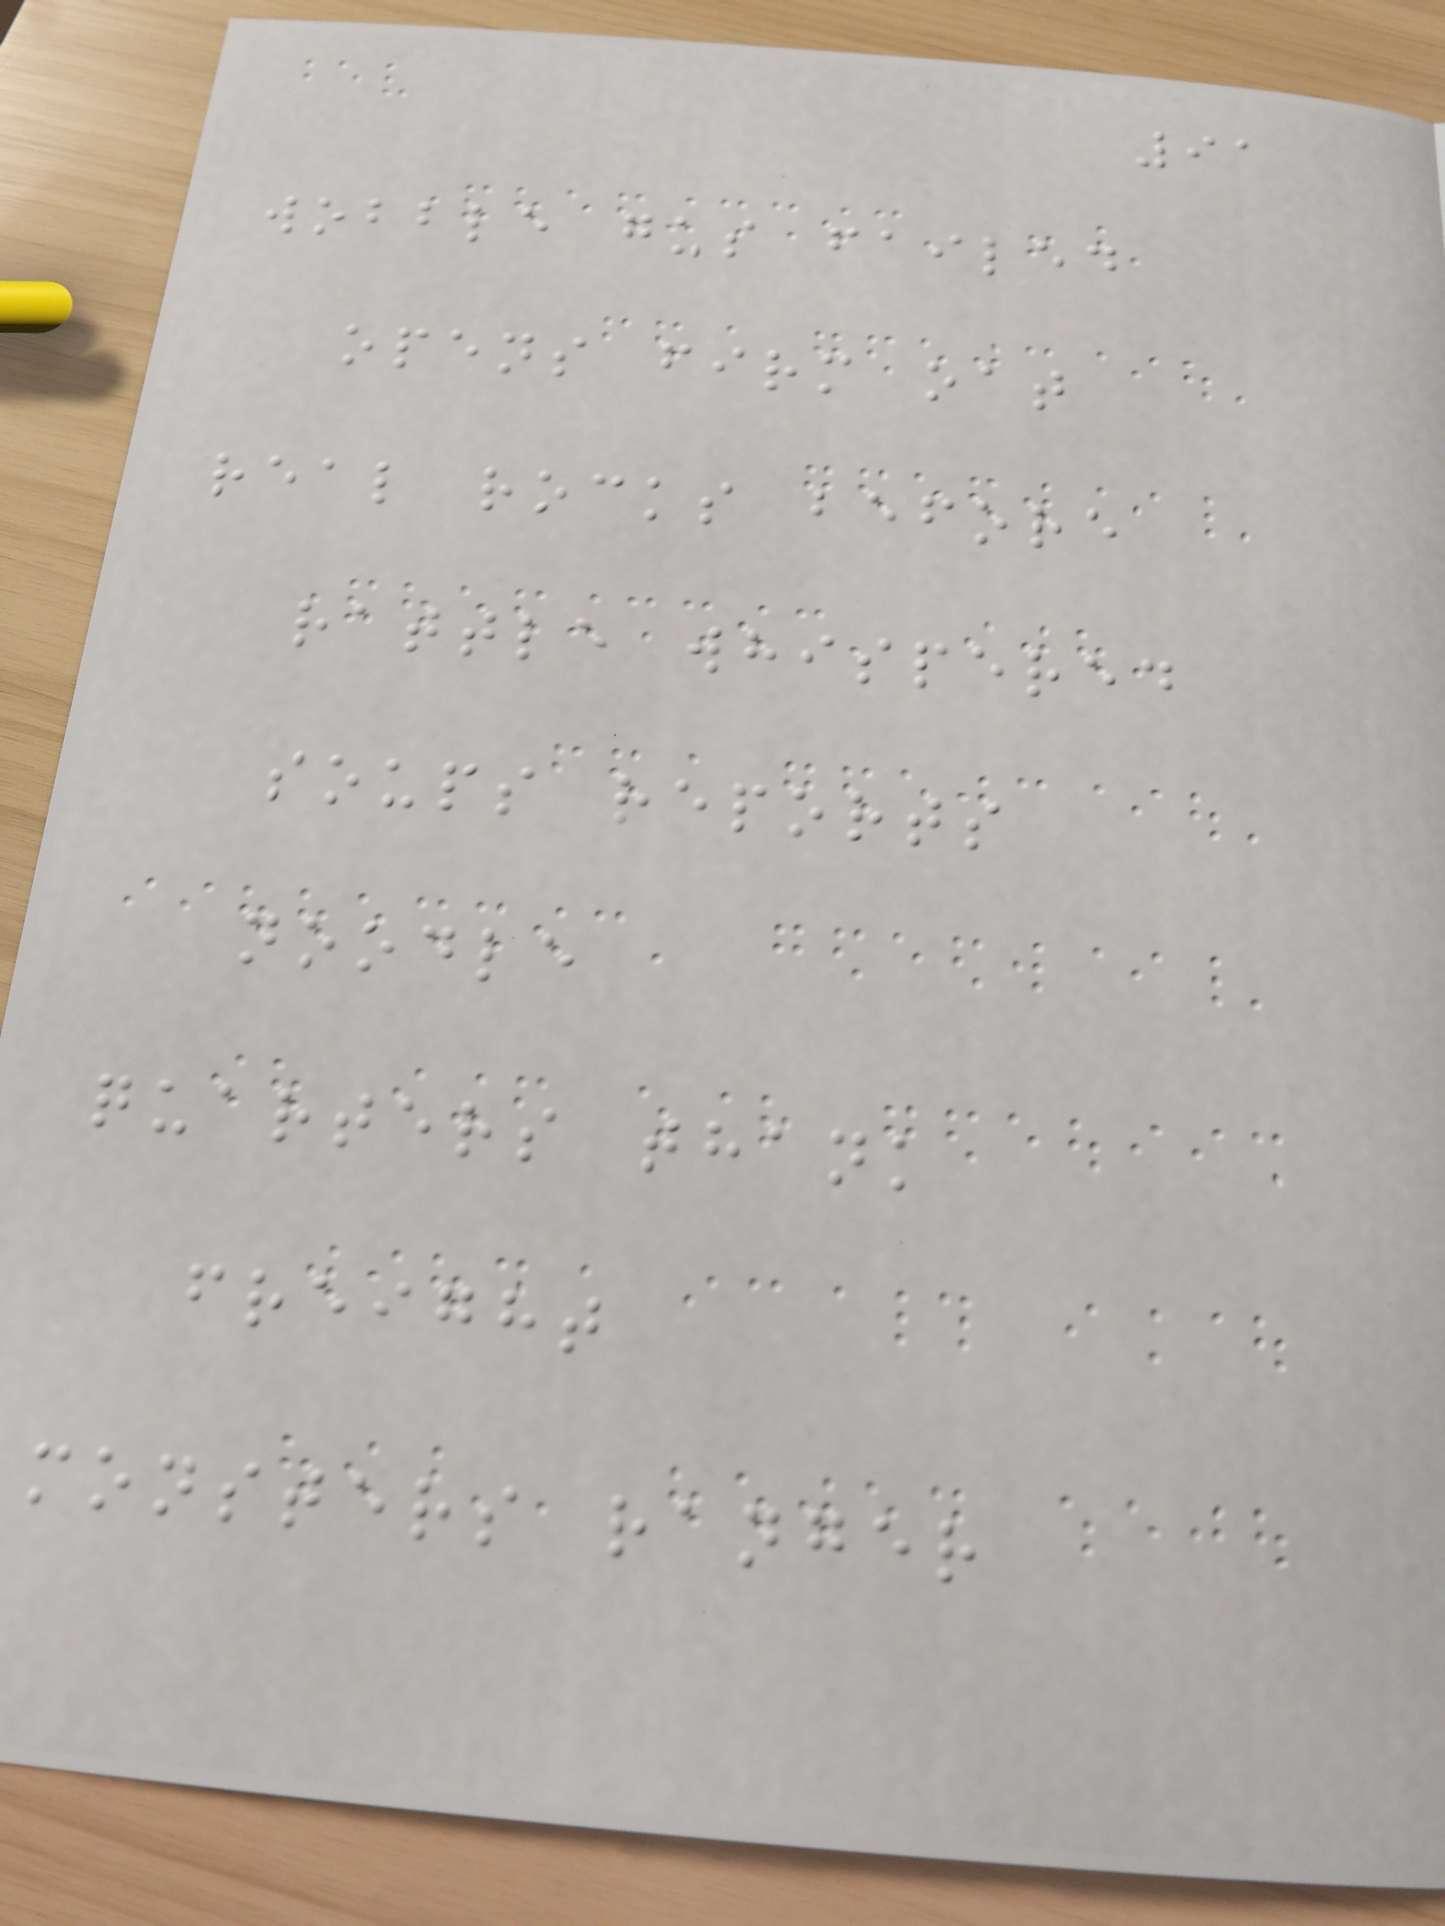91
wobble gus failed
opens firm oat
real rocks before
rattle whispered
soups reports
noodle
quarters thank
freight
monsters ranger
